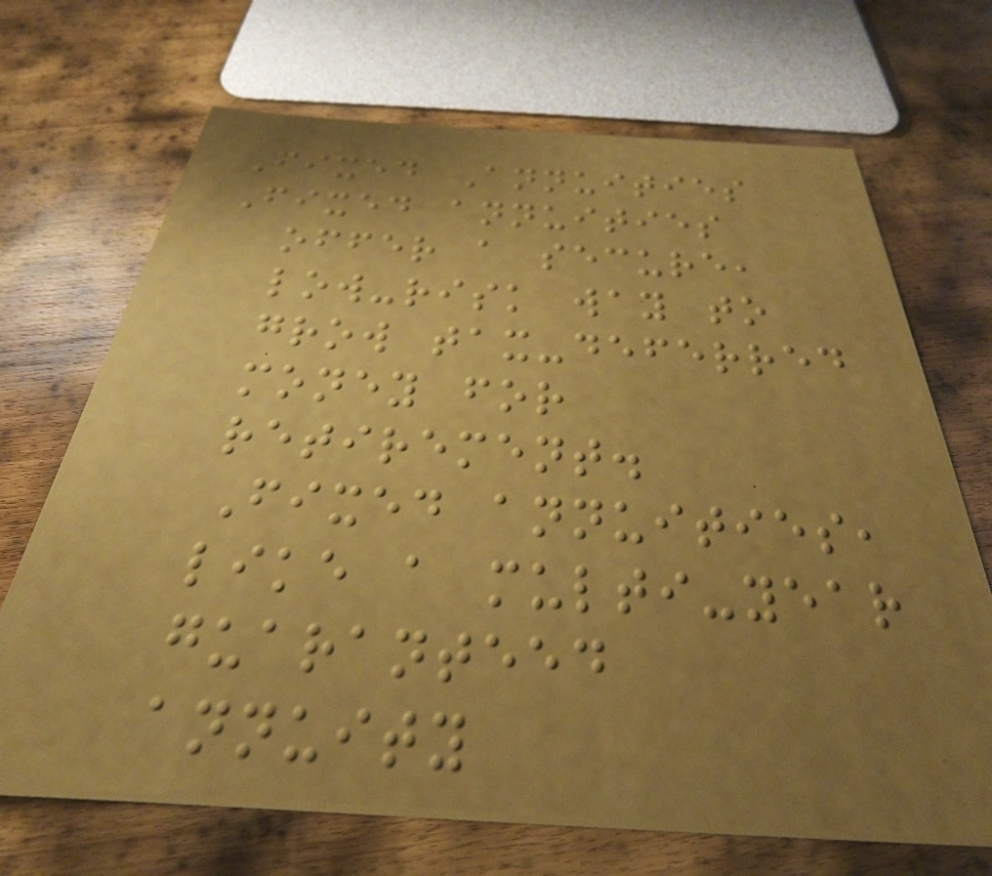Fixed Annuities
Fixed annuities
offer a secure,
low-risk way to
grow tax-deferred
money for
retirement.
Fixed annuities,
like a multi-year
guaranteed
annuity
